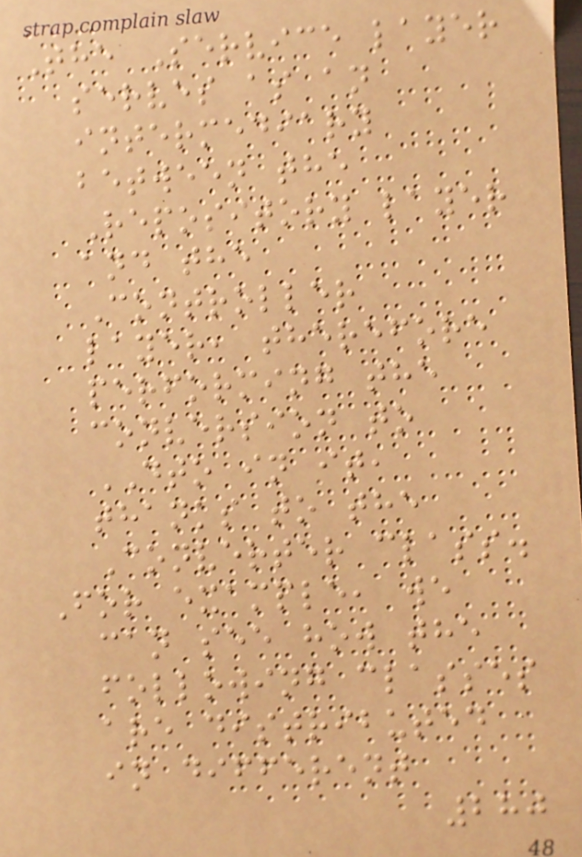The Service layer
serves as an
intermediary
between the
Repository layer
and the
Controller
layer, therefore
performing the
conversion to
DTO in it,
thanks to the
Converter class.
For example, we
can see how the
following classes
are distributed
in different
280
